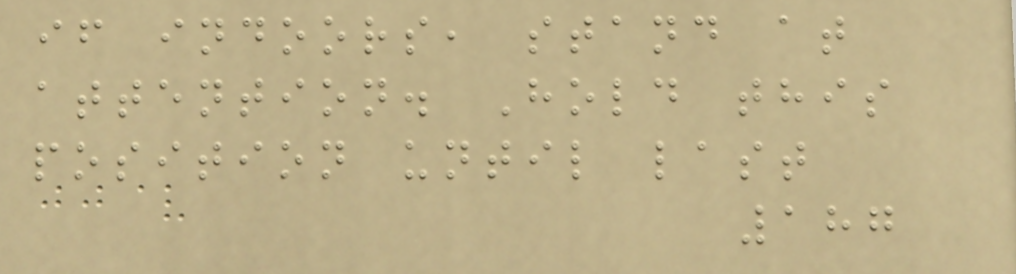if indoors, stand at
attention. Hold this
position until last
187
